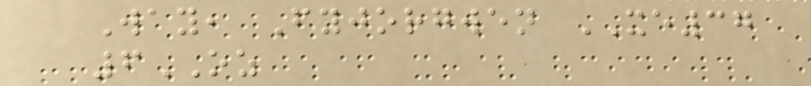Way, Fyjorgwen XE37
6OZ
